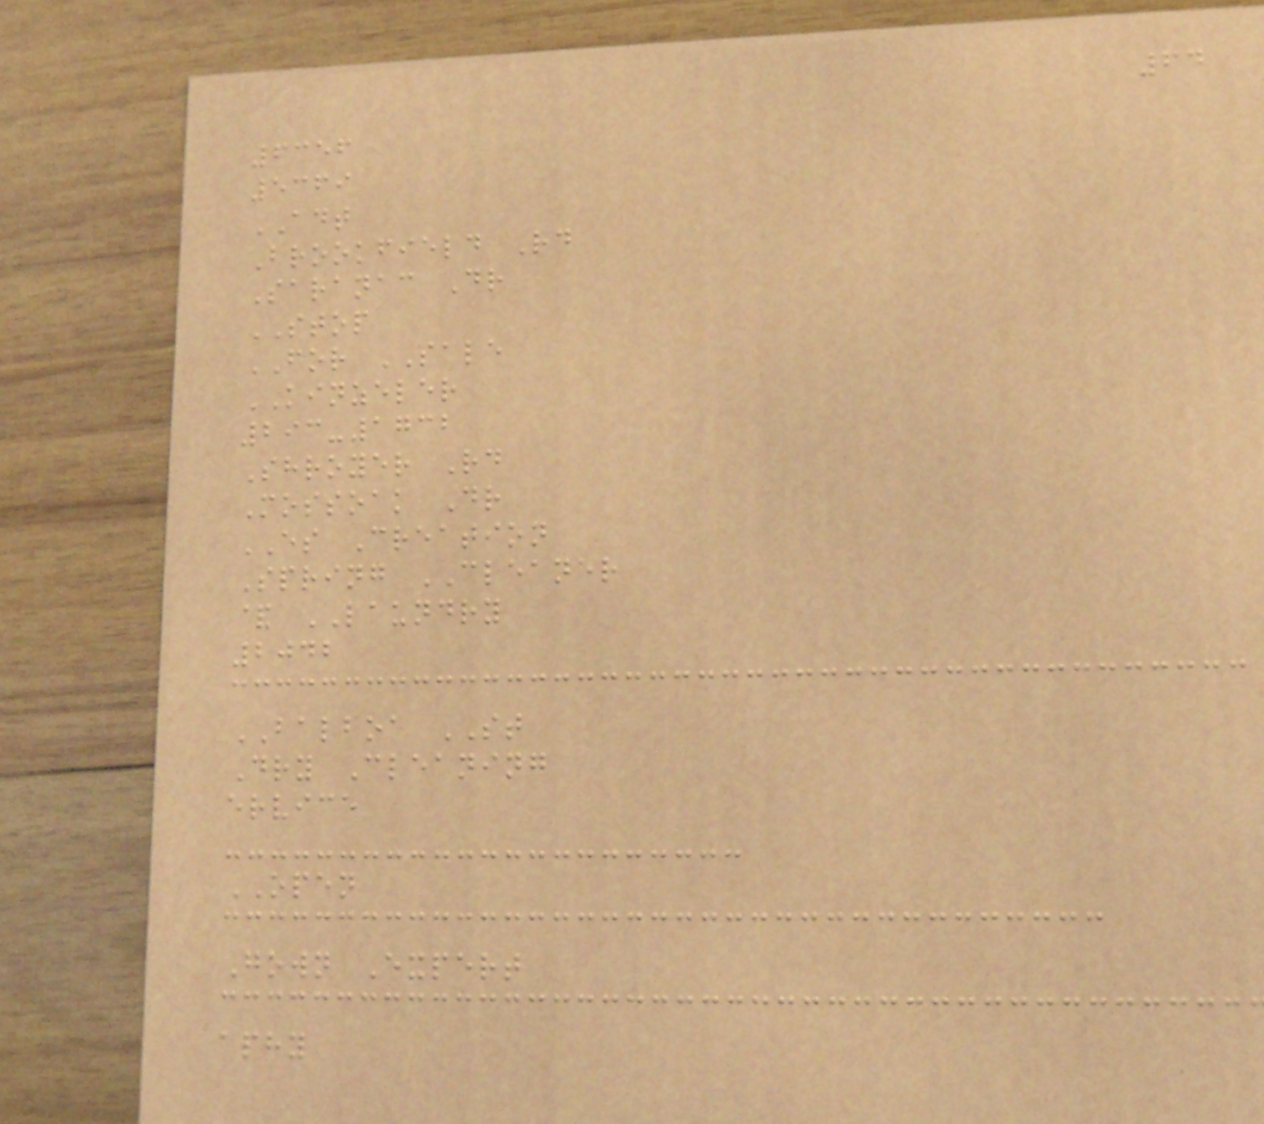64
6356
5369
ADT
Brookfield Rd
Saranac Dr
STOP
FOR SALE
KINZELER
293-1732
Shroyer Rd
Mossoak Dr
ES Creation
Spring CLEANER
& LAUNDRY
2042
BALBOA ST
Dry Cleaning
ervice
OPEN
Gown Expert
aphy
